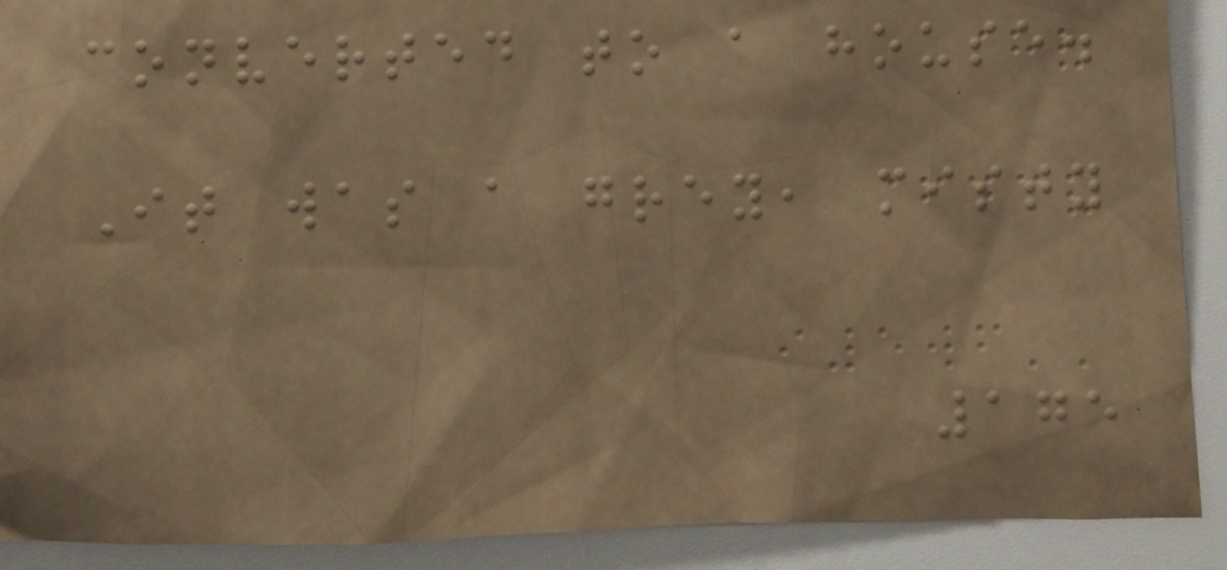converted to a house.
It was a grey, misty
175
